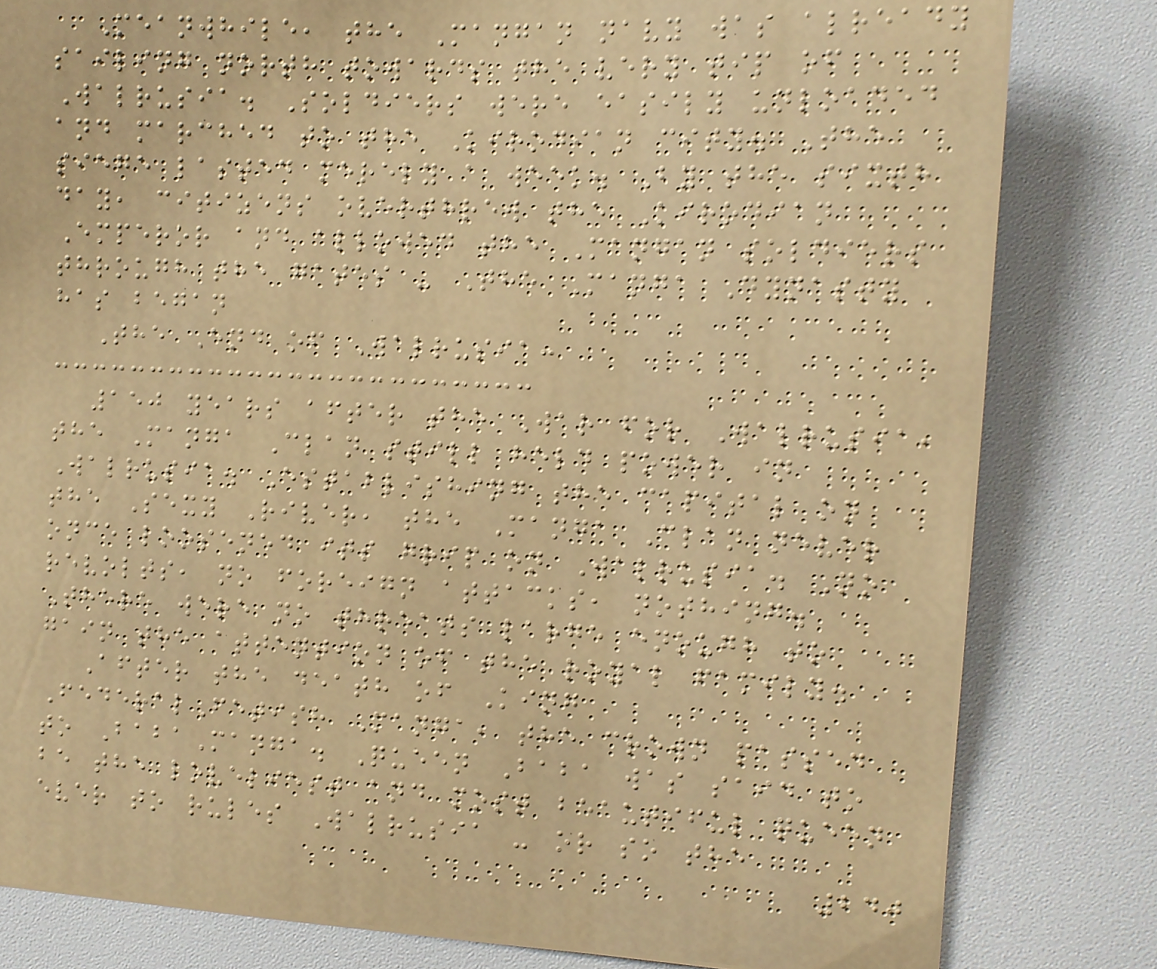Meanwhile, the Mangan navy was already
sailing north towards the very tip of
Walrusia. Soldiers were easily unloaded
and marched to the Kirodian city. The
siege lasted merely a week. By the sixth
day, citizens overthrew the Kirodian
Emperor and allowed the Mangan soldiers
through the gates - The Manga Dynasty
has began
The End of Walrusia:
150 years after the War for Walrusia,
the Manga Clan still held power in
Walrusia. Establishing the capital on
the Sexy River, the Manga Clan never
once loosened its grip on Walrusia. No
revolts, no foreign attacks, nothing.
There were no threats large enough to
gain the attention of the royal family.
After the death of King
FederalFetish Manga, the crown passed
to BabaManga. Queen Baba was said to
be the loveliest and most beautiful queen
ever to rules Walrusia - or so the
240
